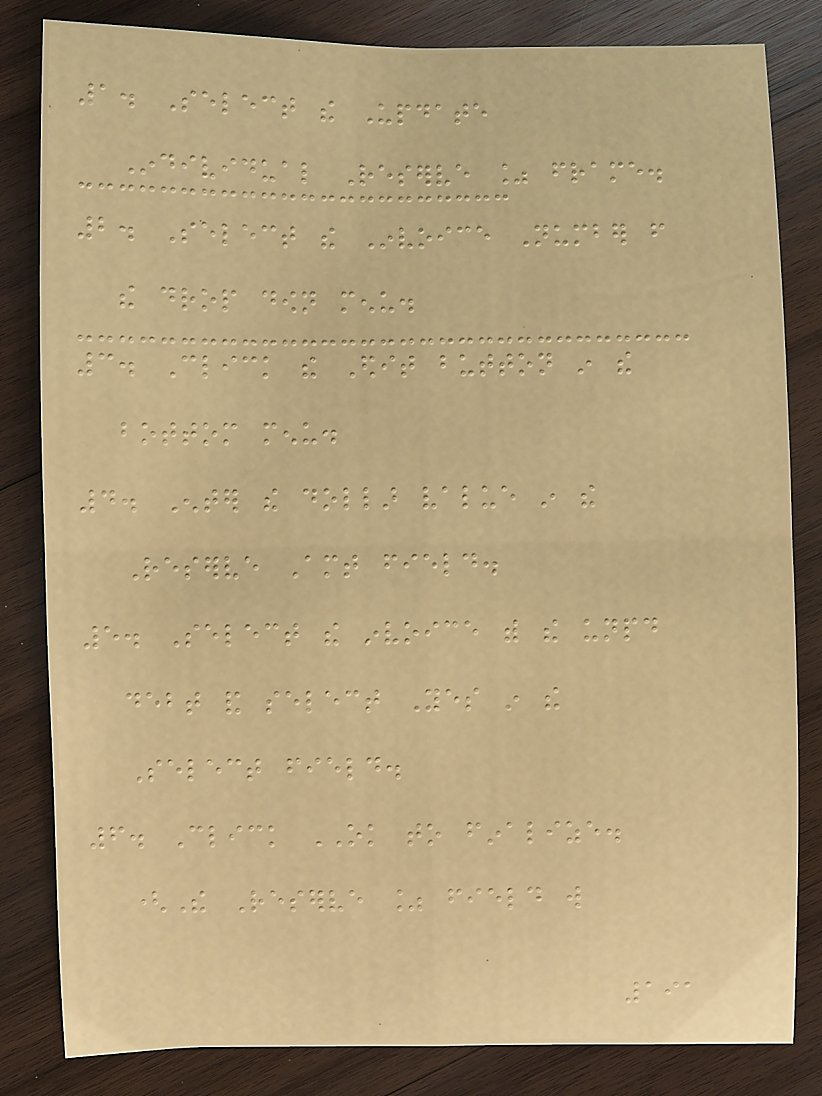1. Select the Update
Individual Reserve % frame.
2. Select the Invoice Number from
the drop down menu.
3. Click the Edit button in the
bottom menu.
4. Enter the dollar value in the
Reserve Amt field.
5. Select the invoice with the unpaid
debt and select Yes in the
Select field.
6. Click OK to finalize.
(The Reserve % field will
191
